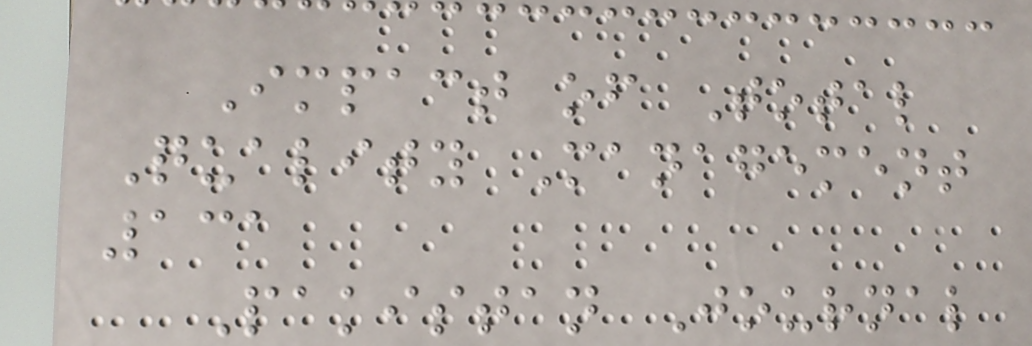Impact of Total
Quality Management
131
Pakistan Journal
